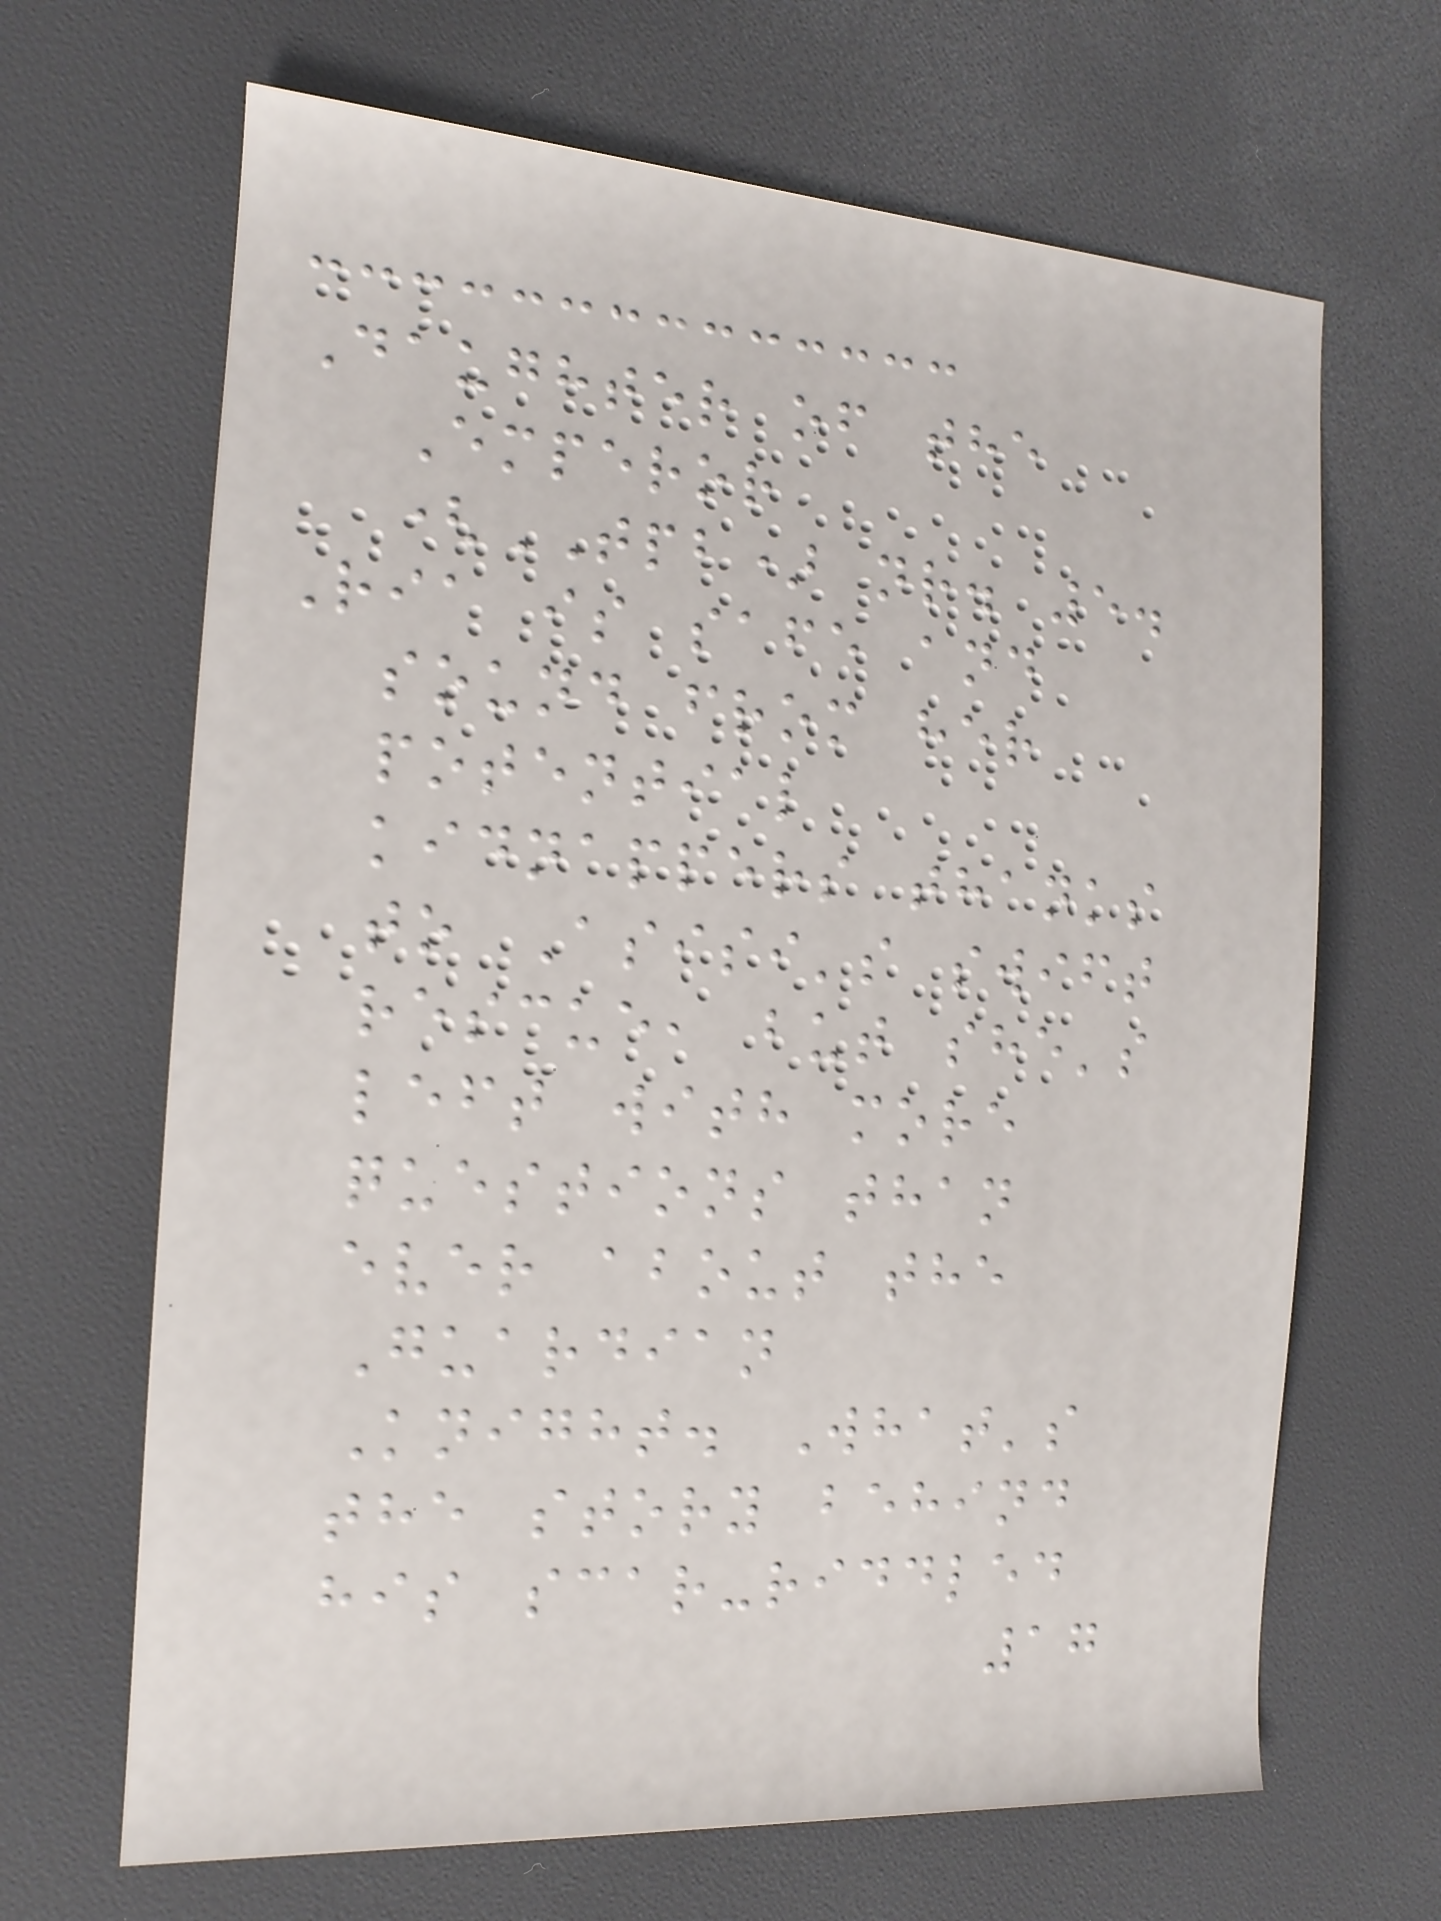Daughter of the
Emperor
(TPB) nr. 5.
Ria is safe and
sound from her
potential
kidnappers thanks
to Asisi's swift
rescue, but she's
left with more
questions than
ever about the
Guardian
Knight. What's
the story behind
his scar-riddled
17
